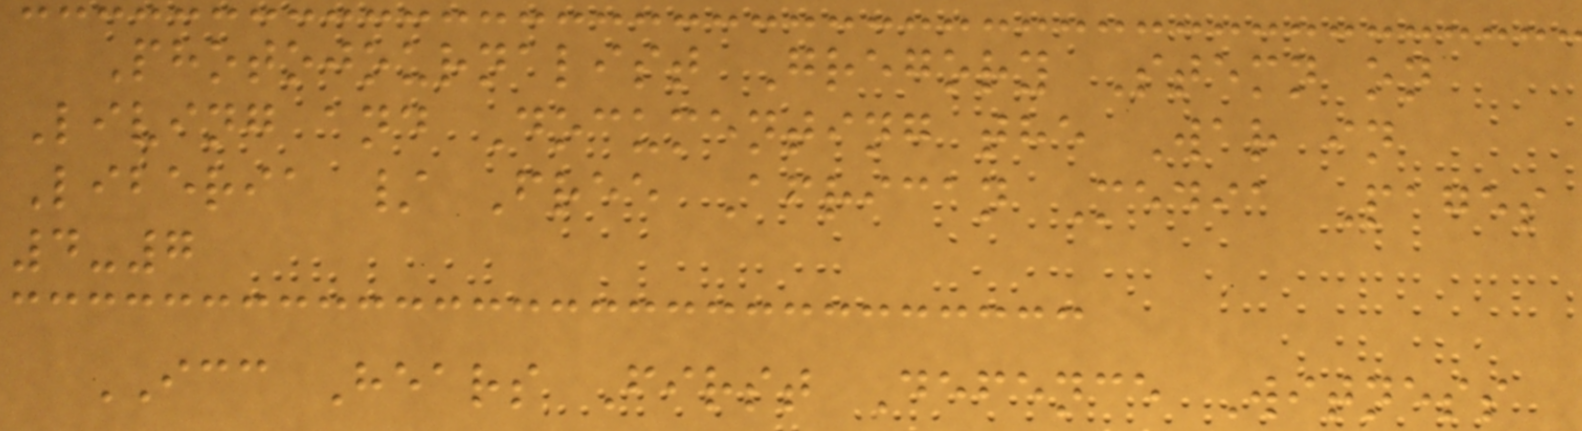Photojournalist Gregory Stemn on
Living and Documenting the War in
Liberia / Free African Media Pages
4-7
ICC Hears First Defence Witness
